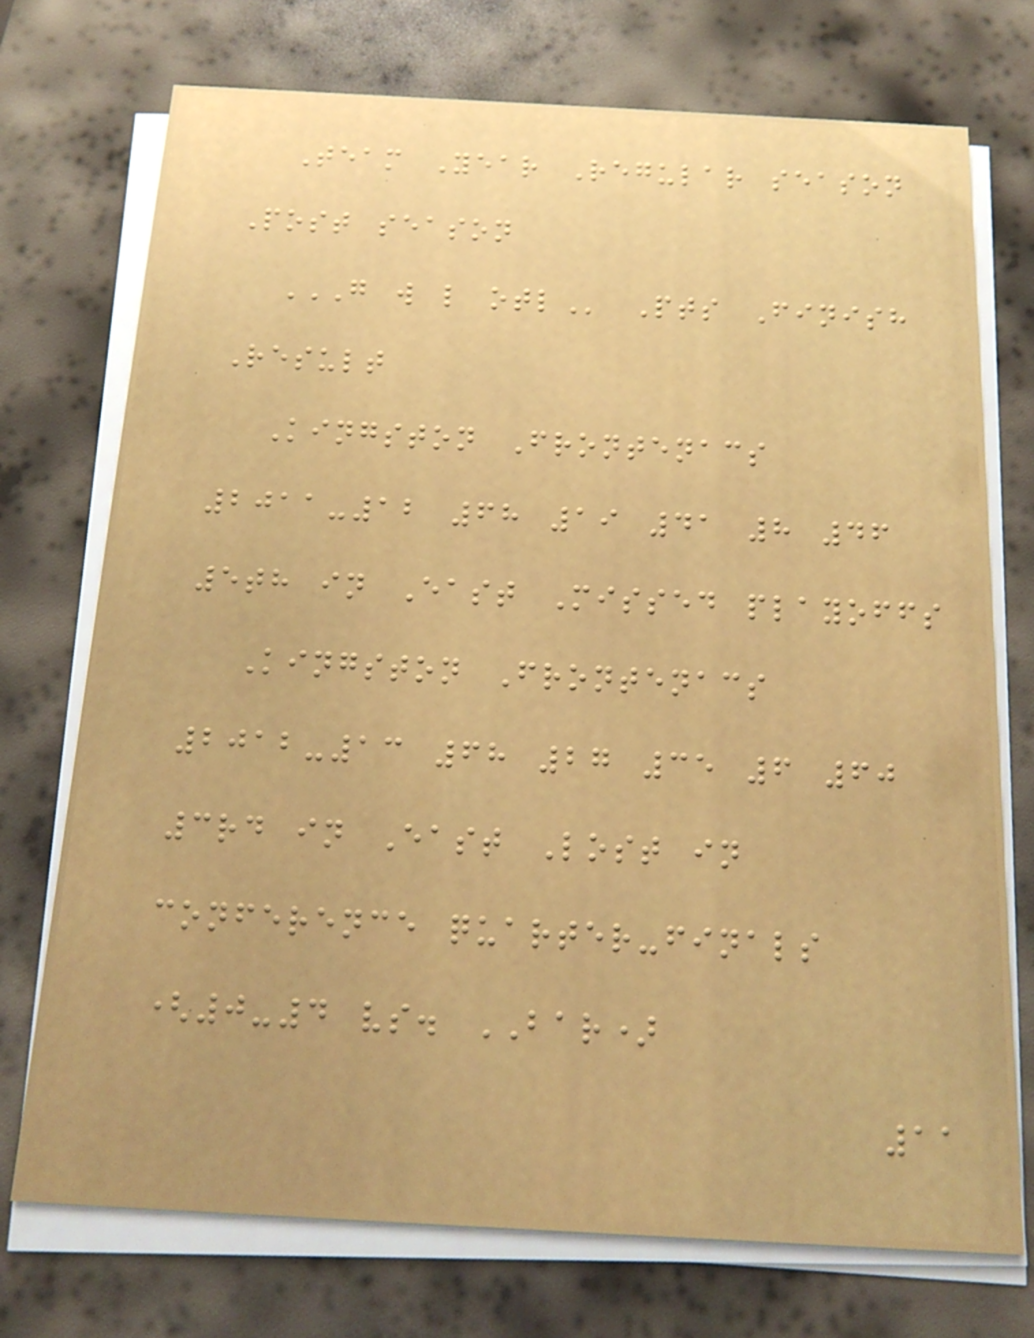Team Year Regular season
Post season
G W L OTL Pts Finish
Result
Kingston Frontenacs
2011-12 68 19 41 8 46
5th in East Missed playoffs
Kingston Frontenacs
2012-13 68 27 35 6 60
3rd in East Lost in
conference quarter-finals
(0-4 vs. BAR)
11
